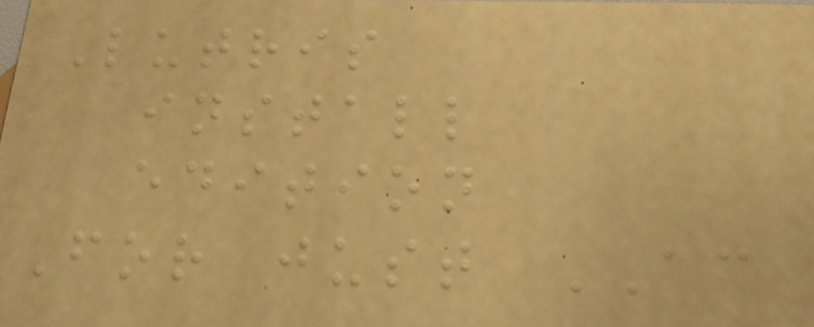Lutris
install
edition
For just AC
